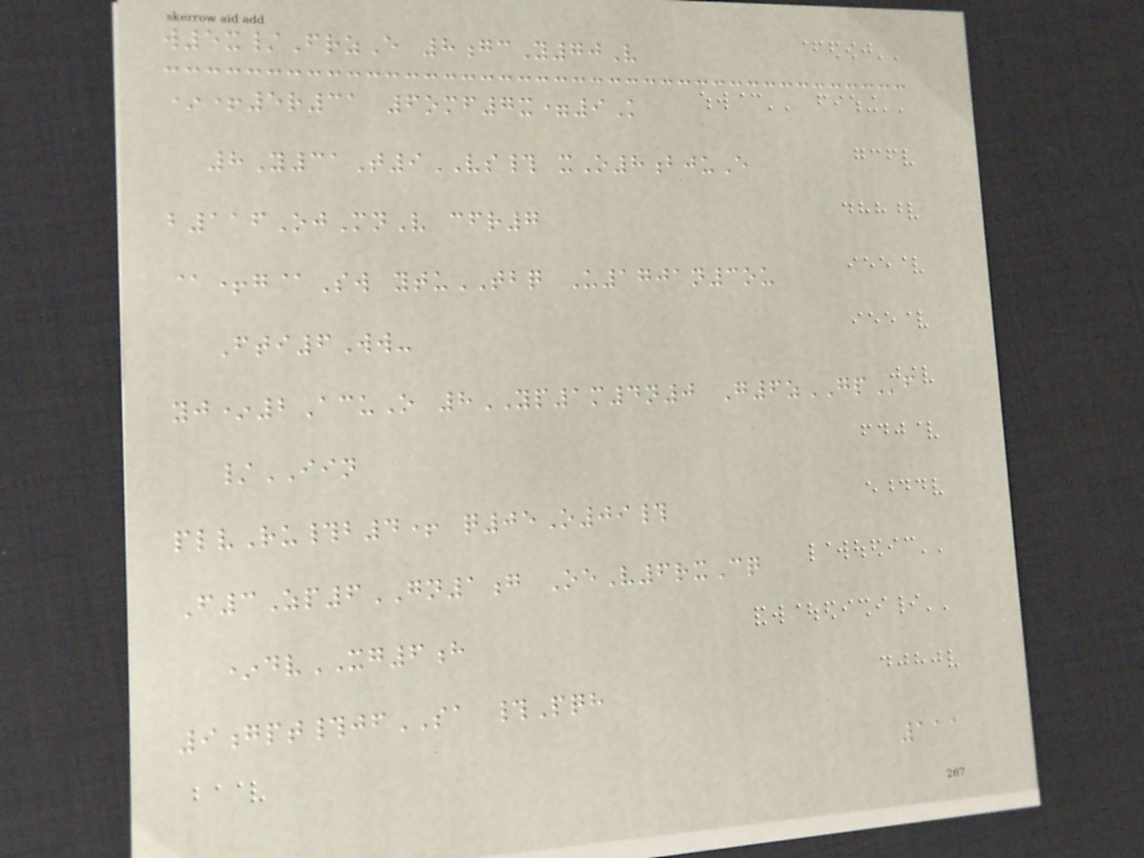w5x/FrzE 8gcY70V
*+5r31 6omf7x=9K
8Y31T9VS# xO8bjuE
b116OjMnV cfr7
@+g@Sw ytuTBQ U1701n3ou
Fti6Ww-
yj*2AcuO 8YP1m4n0 G6zGPf
/IIN
plvRu#b4+ q05O09#
F3Zp6GN1g OeV6rxCq
*dvXG6h
9gpt#jfSA #Pqh
111
